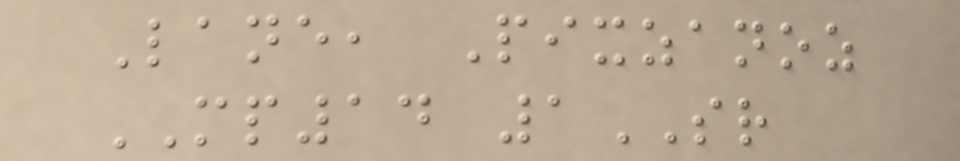Lane, Pixzanoz
MP14 1SR
